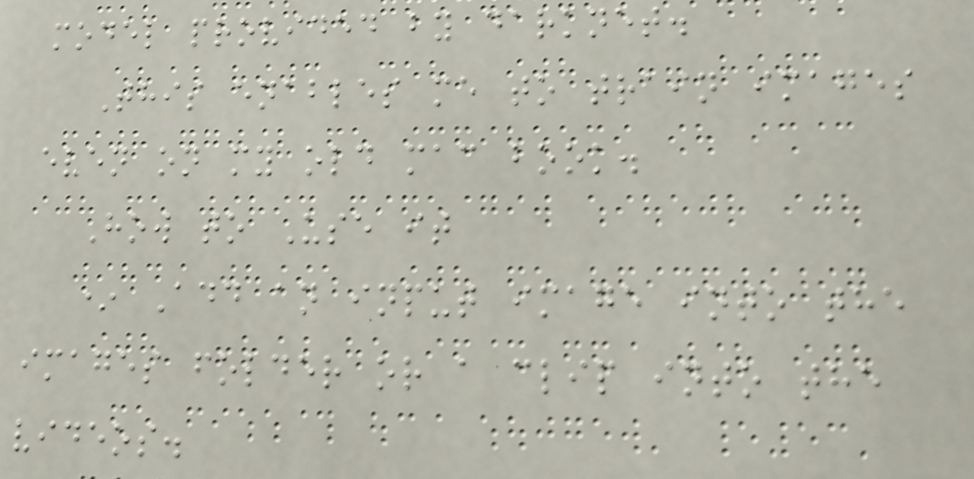model provided by darknet.
This enables me to train images
even on my old mac book.
How to Use it
* Add an input image into the
images folder or a clip into the
videos.
